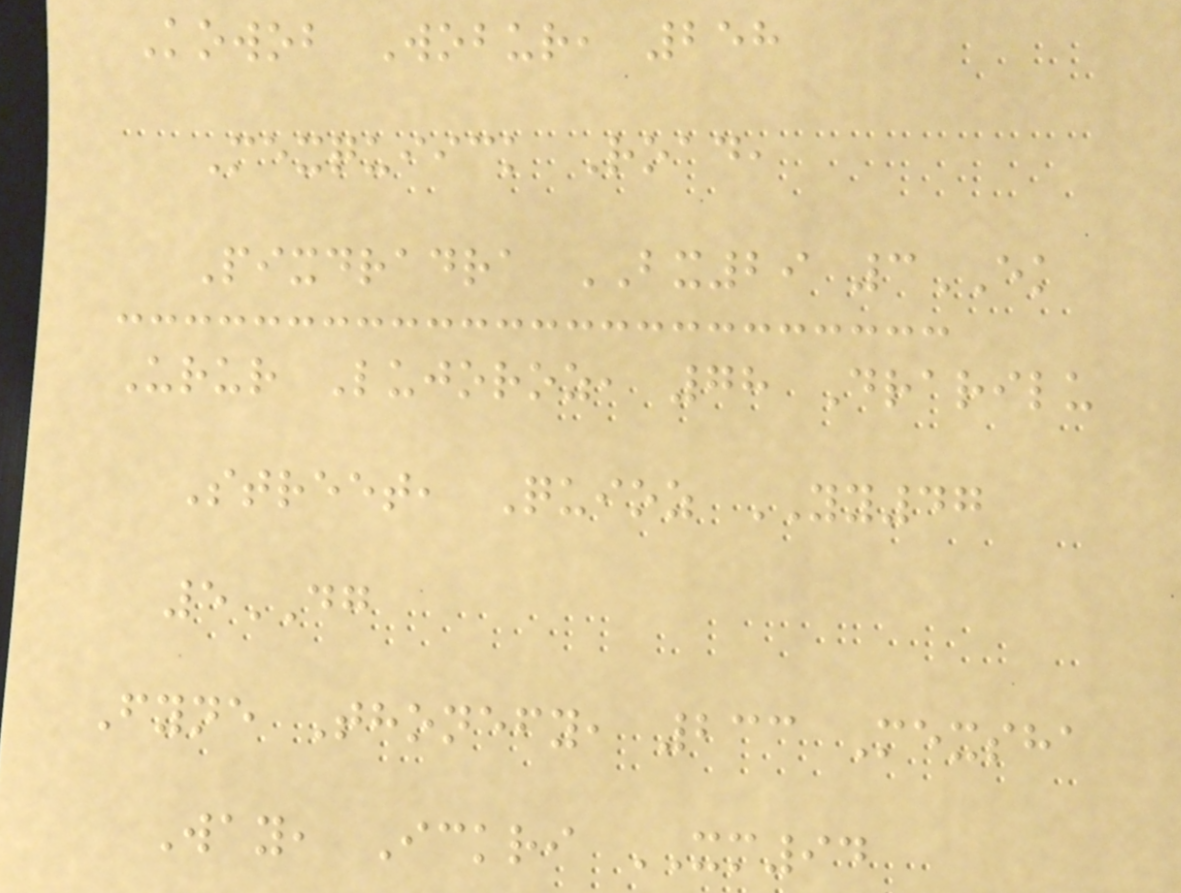Kowob Wobur, 258
Mexquiick Road,
Pixdradra BX29 3EK
Urur Lujoroz, 78 Drarilu
Street, Quioz YY47
5DG
Fyne Thonefy, 233 Mexsha
Way, Ickri XM94
